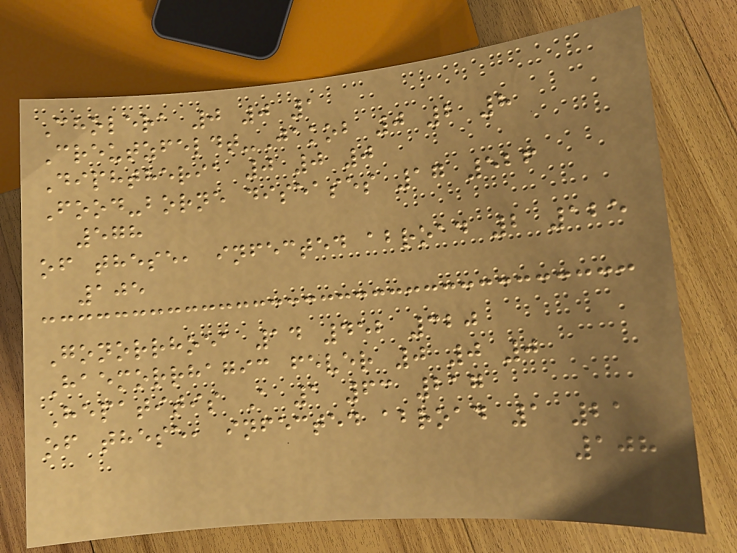Cholera 0 0 1
Creutzfeldt-Jakob 0 2 8
Diphtheria 0 0 0
Food-borne diseases 17 526
578
of these, infected abroad 2 125
105
Gonorrhoea 14 452 320
Haemorrhagic fever 0 0 0
Hepatitis A 1 63 217
of these, infected abroad 1 21
108
